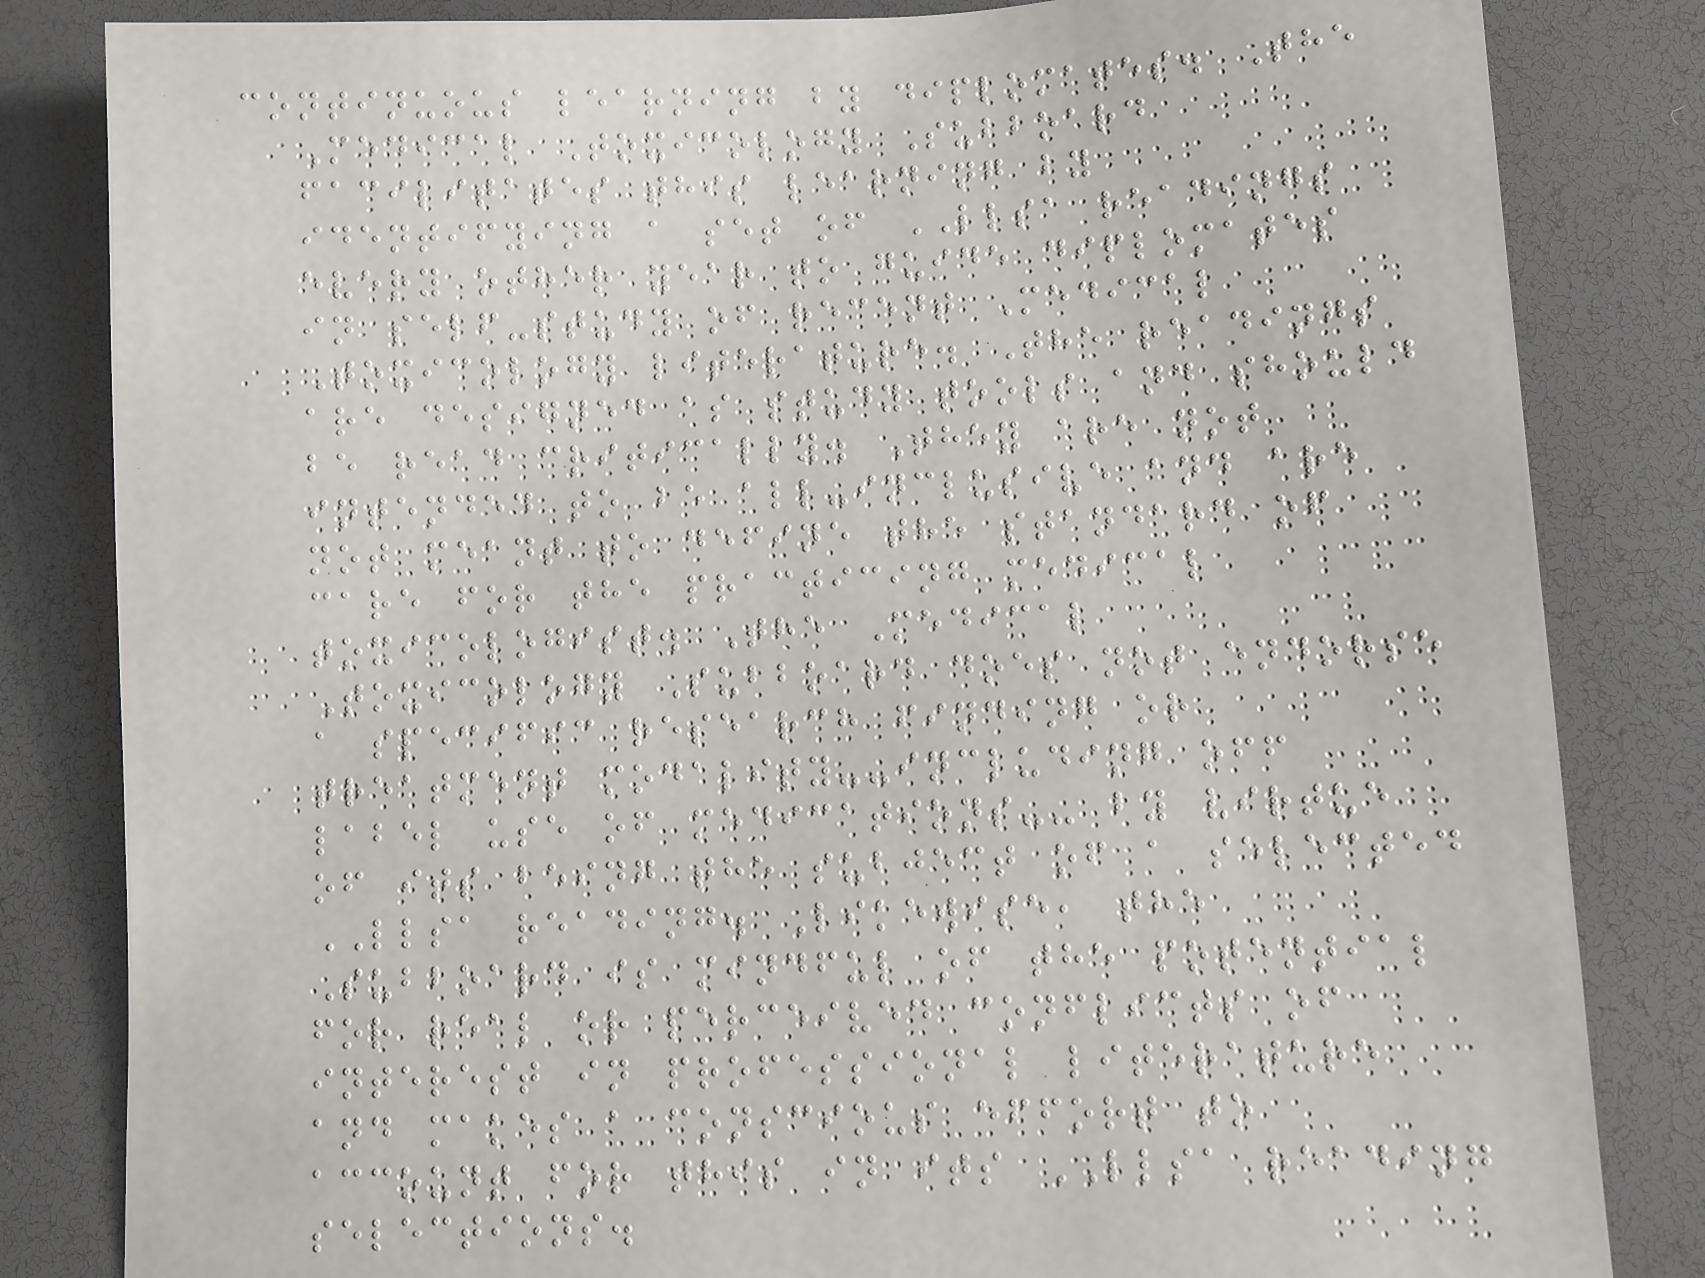continuous learning by diplomates. The
Medical Toxicology Subboard
facilitates this learning by
identifying a set of LLSA readings
every other year to guide diplomates
in self-study of recent Medical
Toxicology literature. The readings
are designed as study tools and should
be read critically. They are not
intended to be all-inclusive and are
not meant to define the standard of
care for the practicing medical
toxicologist. The Medical
Toxicology Subboard does not endorse
a specific research finding or
treatment modality--including off
label use of medications-- by virtue
of its being the subject of a selected
LLSA reading. Likewise, the
Subboard is mindful of the potential
for real or perceived conflicts of
interest in professional literature
and makes a conscious effort to
account for this in its LLSA reading
selections.
